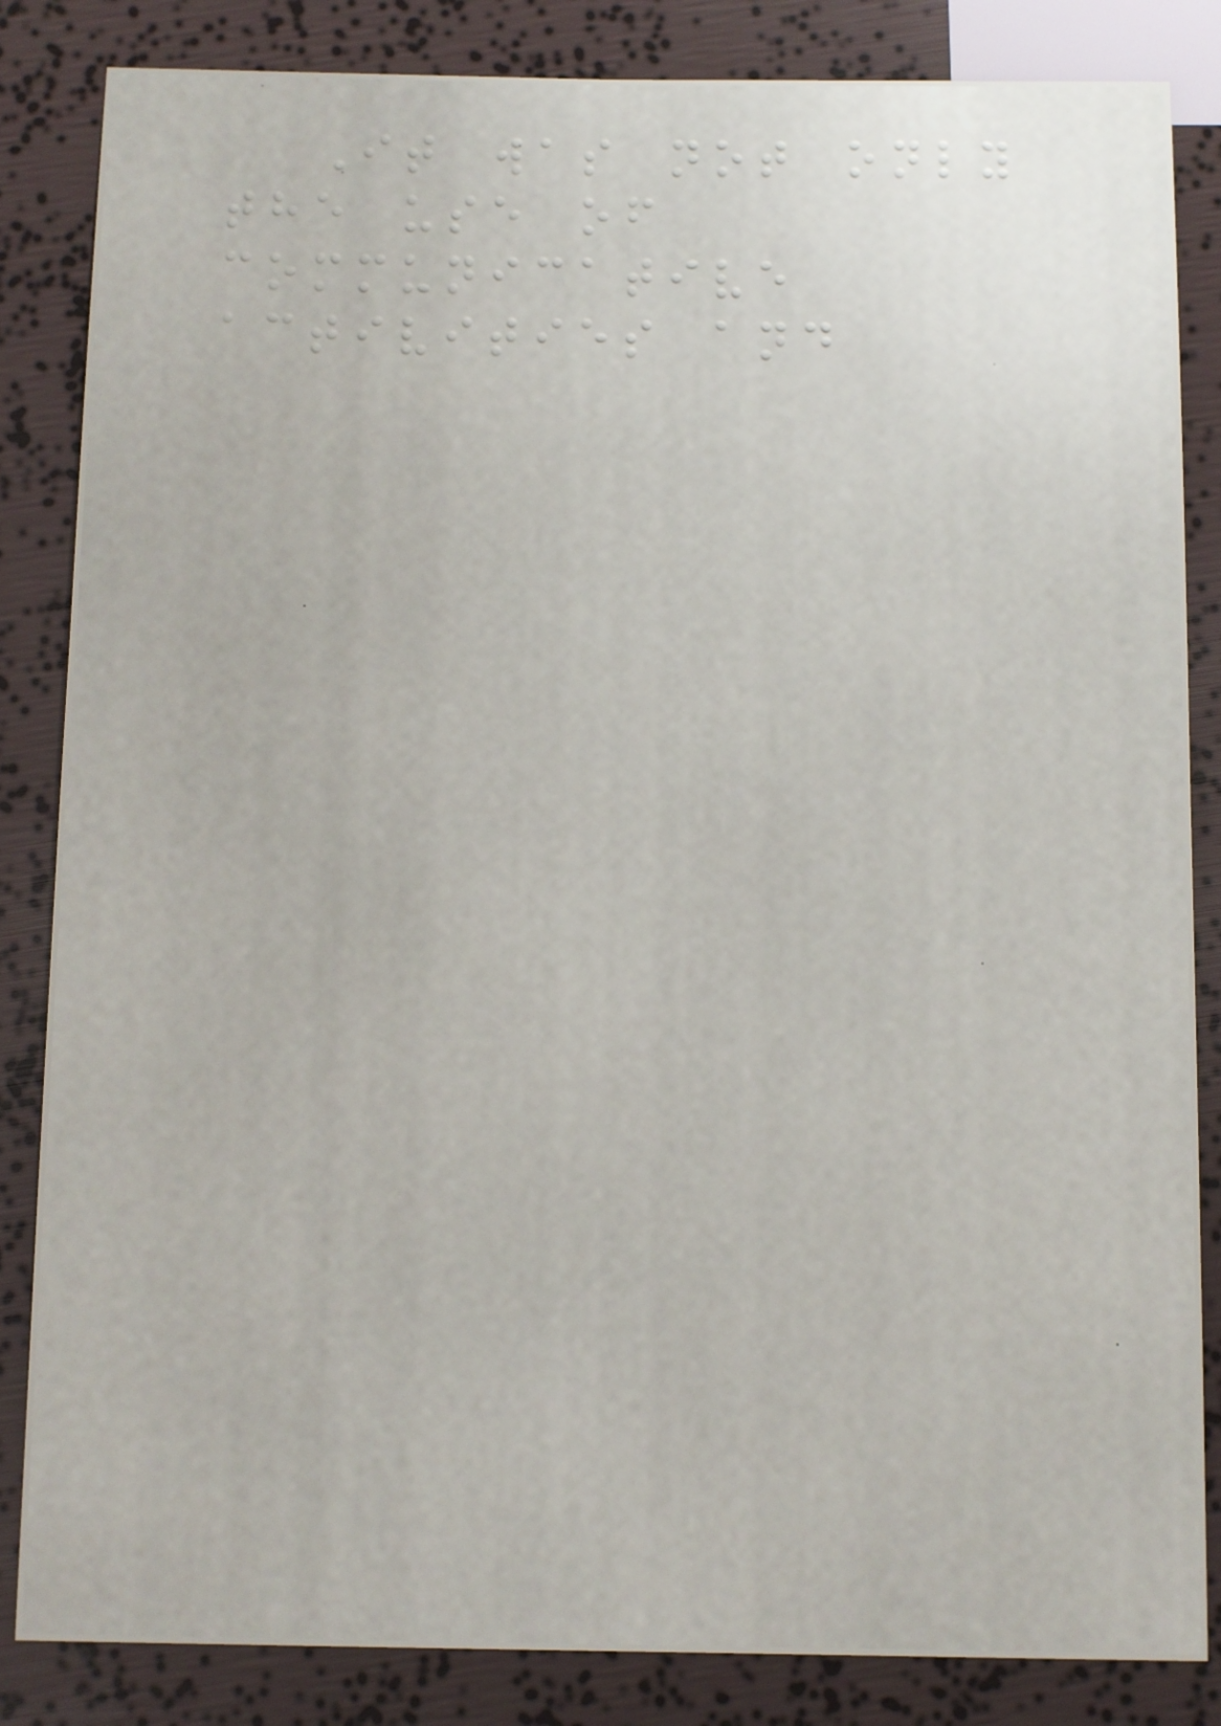It was not only
the use of
communicative
activities and
